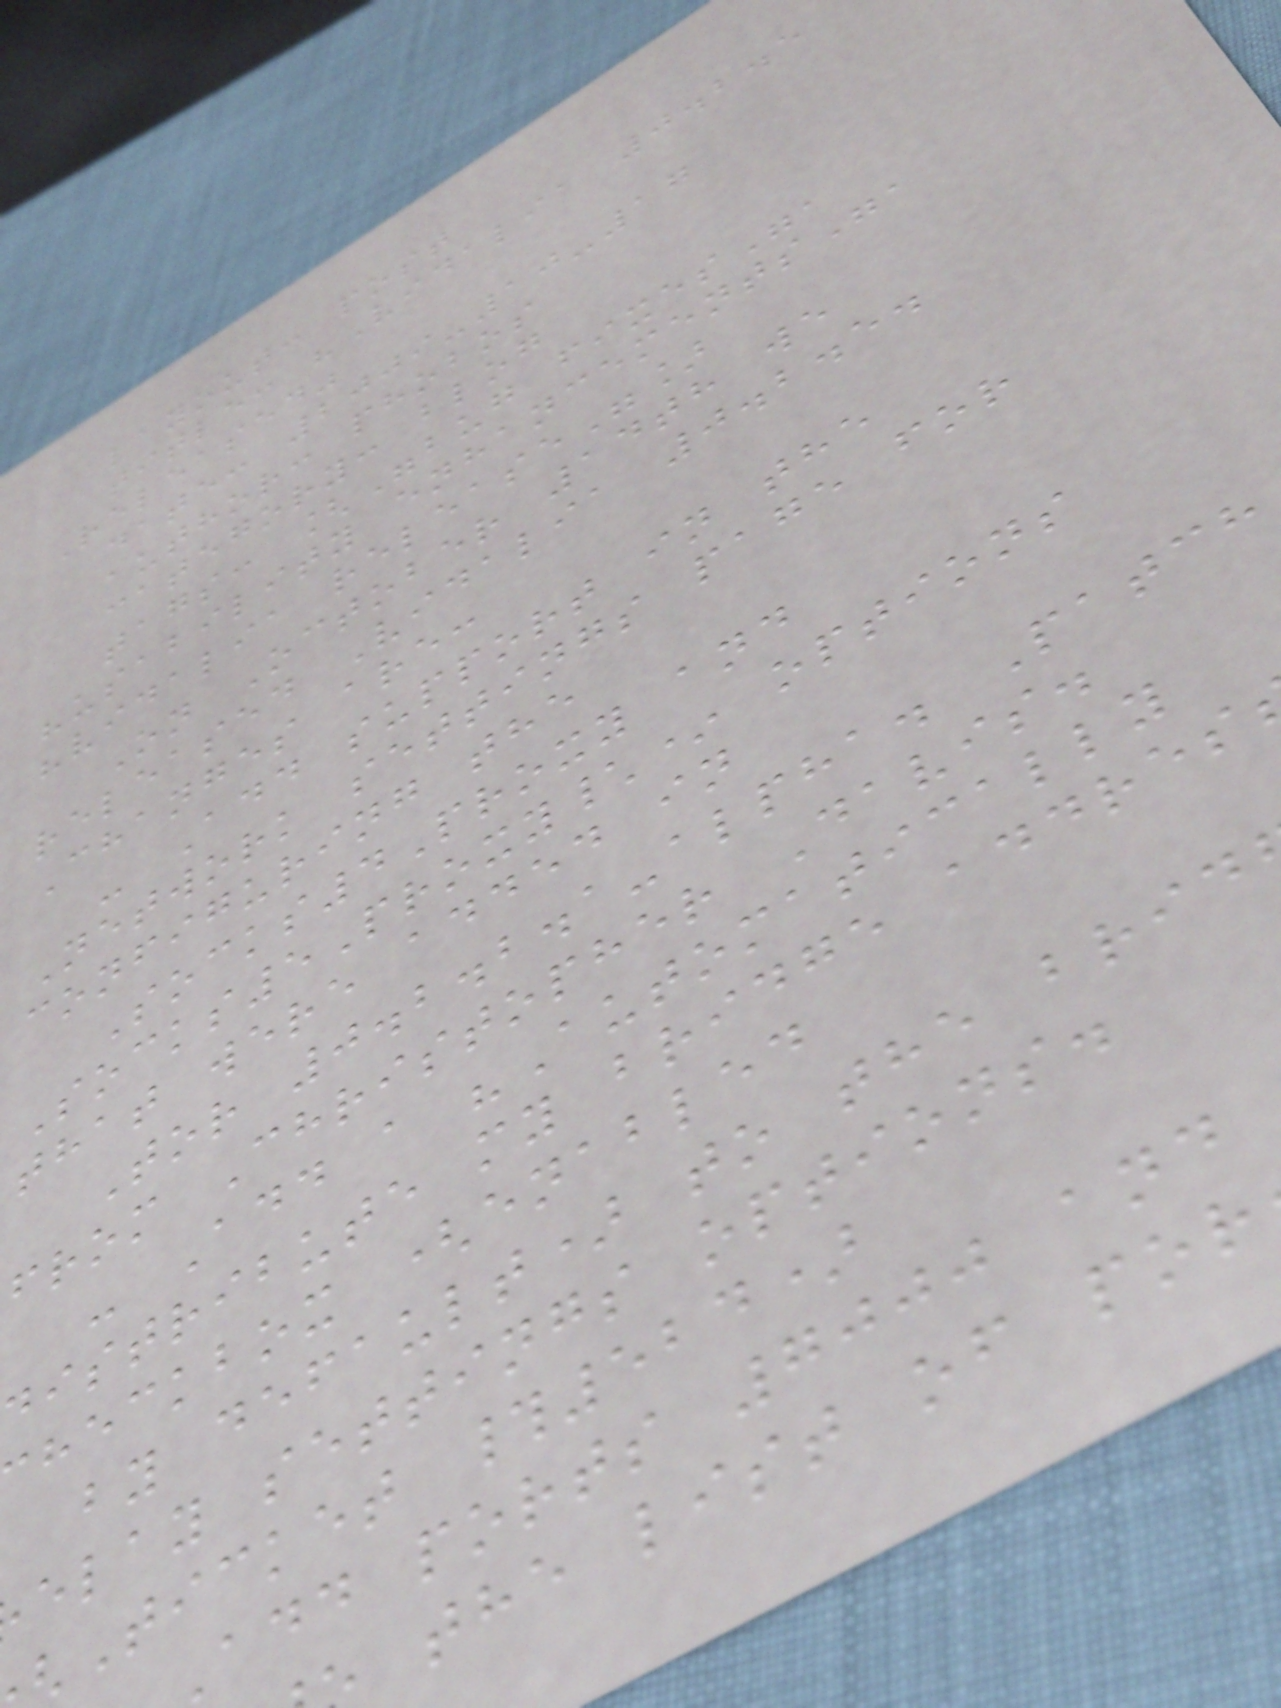layout: post
title: "Vidalia 0.2.5
Released"
date: 2009-10-17
author: phobos
category: blog
tags: ["bug fixes",
"usability enhancements",
"vidalia release"]
On October 14th we
released Vidalia 0.2.5.
Changes are:
- Add support in the
Network settings page for
configuring the
Socks4Proxy and
Socks5Proxy\* options
that were added in
Tor 0.2.2.1-alpha. Patch
from Christopher Davis.
- Add a "Automatically
distribute my bridge addres
heckbox (enabled
by default) to the brid
elay settings options.
Ticket #524)
add ports 7000 and
the list of por
